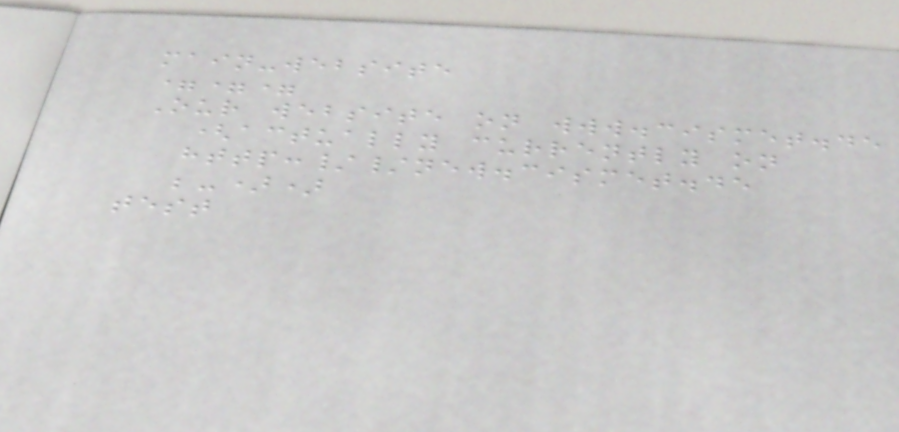main-website
===
Our website on www.cismet.de
(actually currently on
http://new.cismet.de
;-))
test
